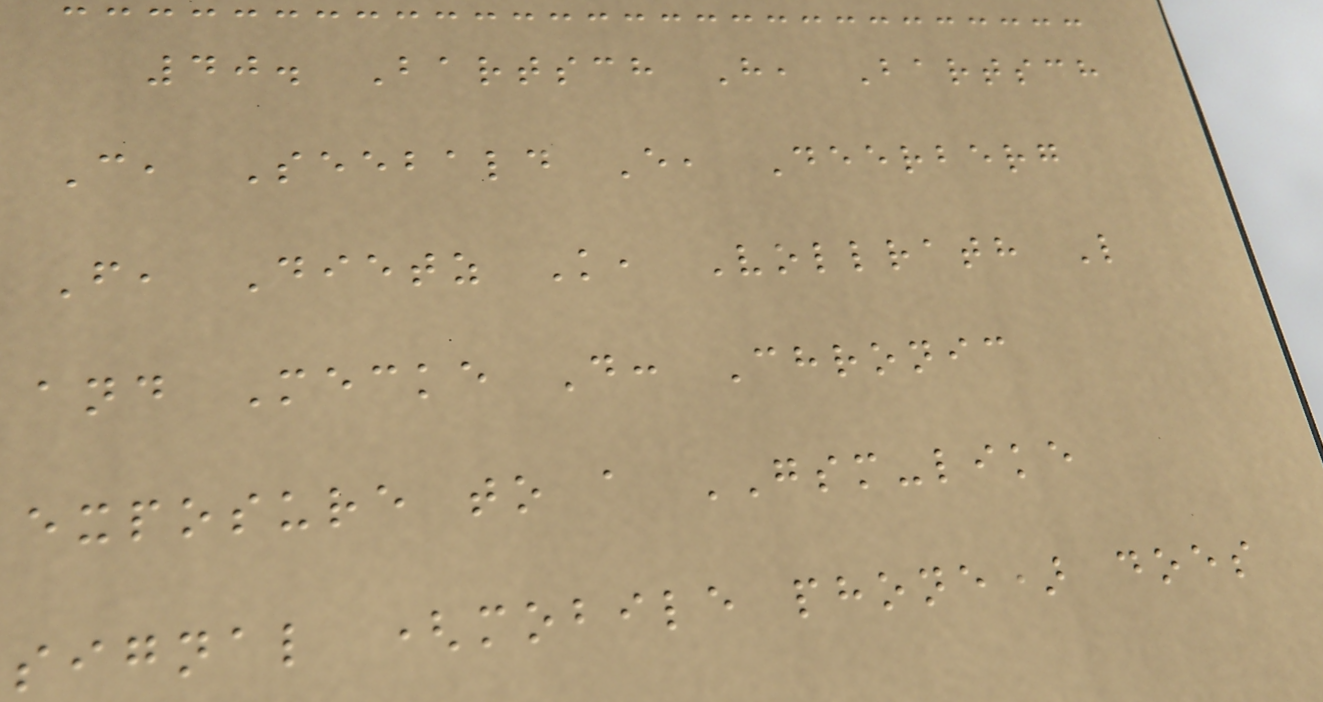40. Bartsch H, Bartsch
C, Seebald E, Deerberg
F, Dietz K, Vollrath L
and Mecke D: Chronic
exposure to a GSM-like
signal (mobile phone) does
